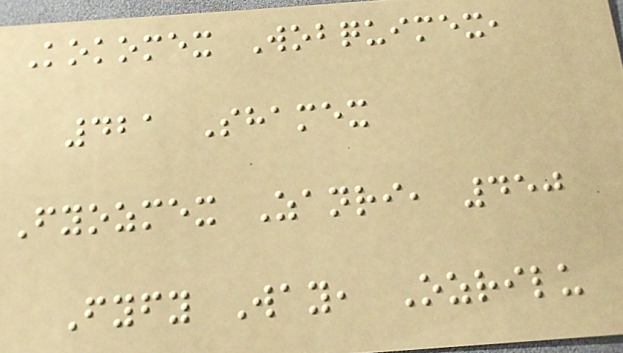Kokomex Wobquimex,
421 Shamex
Fyozmex Zanri, 450
Fyfy Way, Ozrilu
